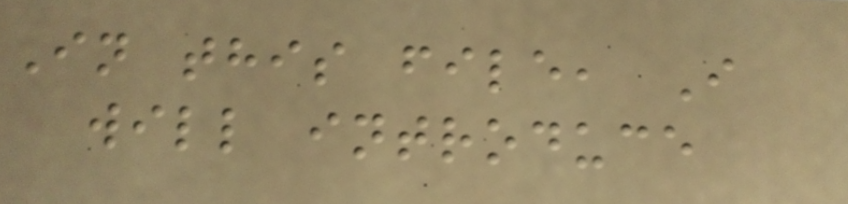In this file, I
will introduce
